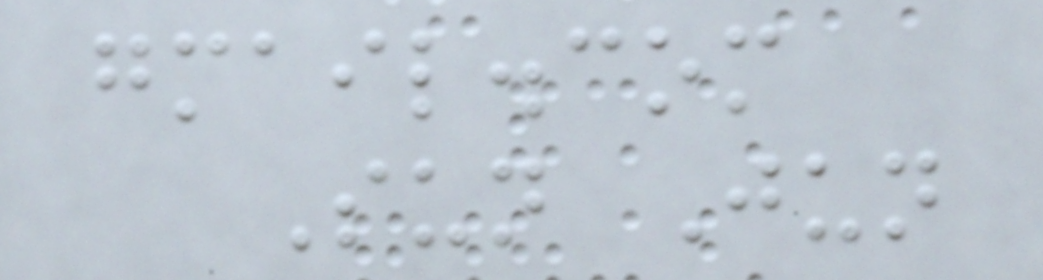gmail.com
Sun Jun
